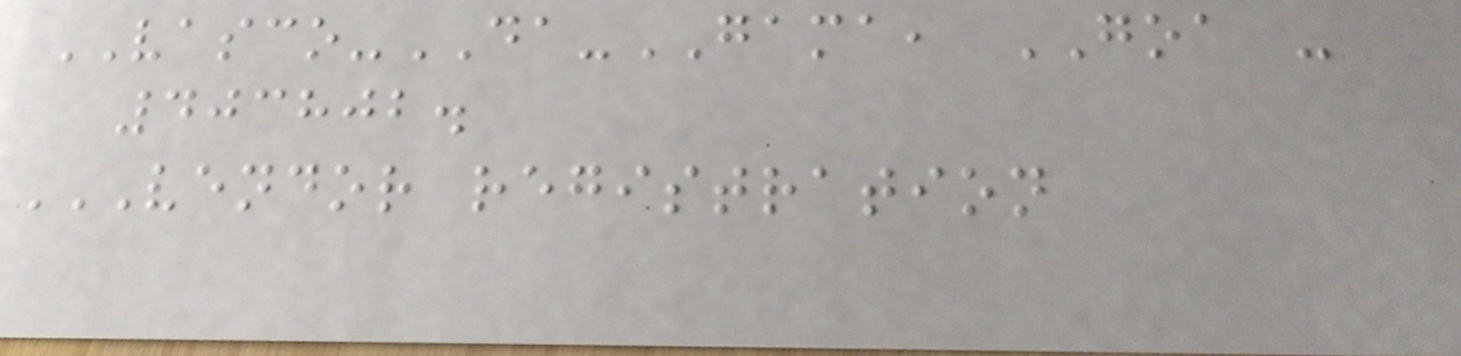VASCO-DA-GAMA, GOA -
403802.
VENDOR REGISTRATION
